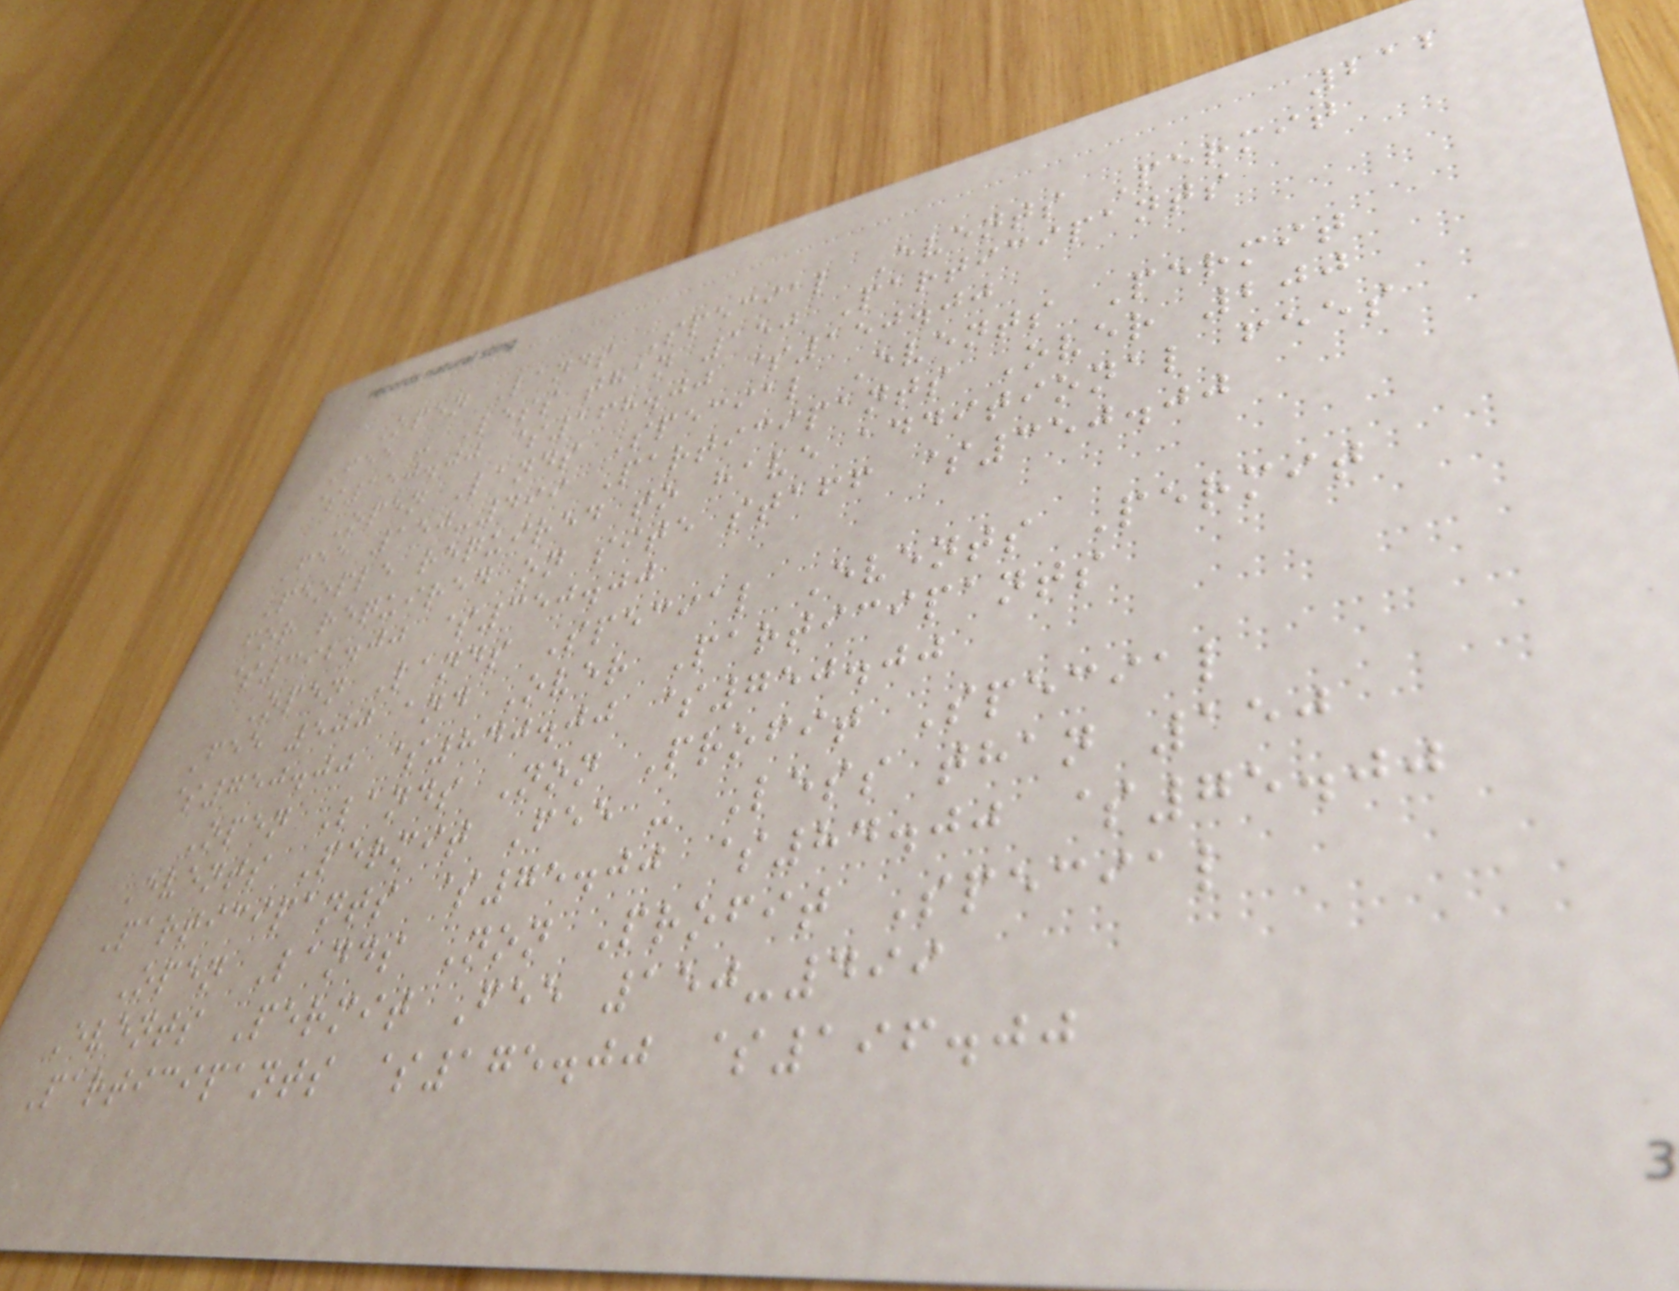212
Open Lands Special Events Permit
Fee - Less than 150 Participants
$150.00 $168.00 $150.00
Open Lands Special Events Permit
Fee 150-499 Participants Over 200
People required to have additional fees
for required on site staff $350.00
$392.00 $350.00
Open Lands Special Events Permit
Fee 500 and Over Participants
$750.00 $840.00 $750.00
Open Lands Non Profit Special
Events Permit Fee - Less than 150
Participants $75.00 $84.00 $75.00
Open Lands Non Profit Special
Events Permit Fee 150-499
Participants $175.00 $196.00
